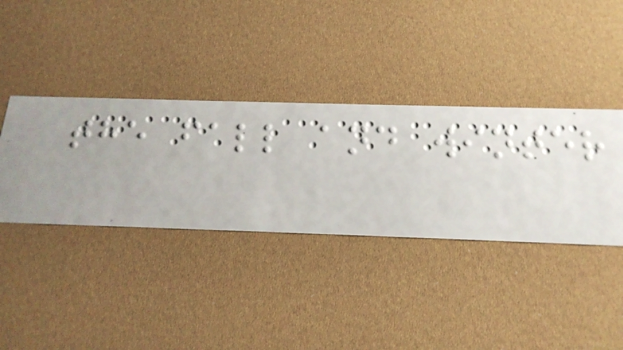the fall and winter
